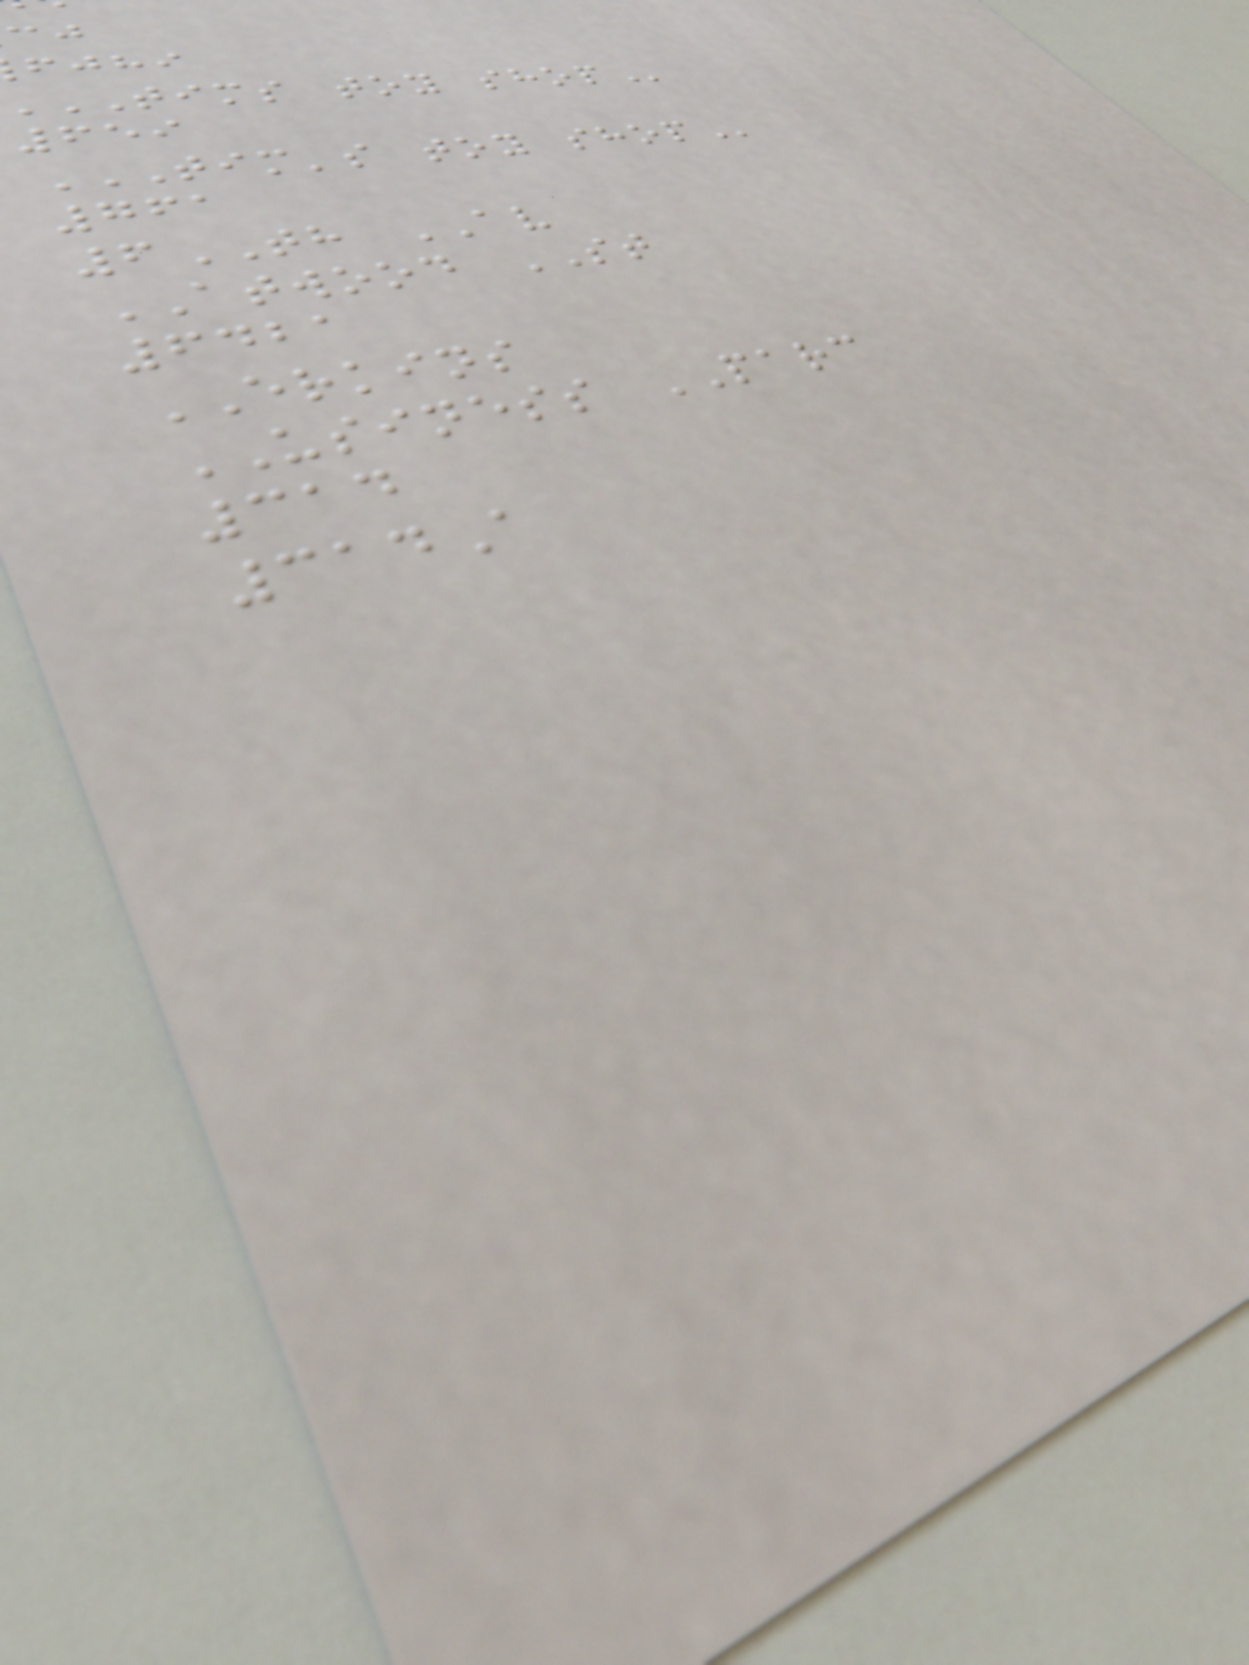fjhi
TIMS toy
659
TIM'S TOY SHOP
761
6TH AV
ATWOOD ST
6421
ERKINS
USINESS PARC
314
314A
